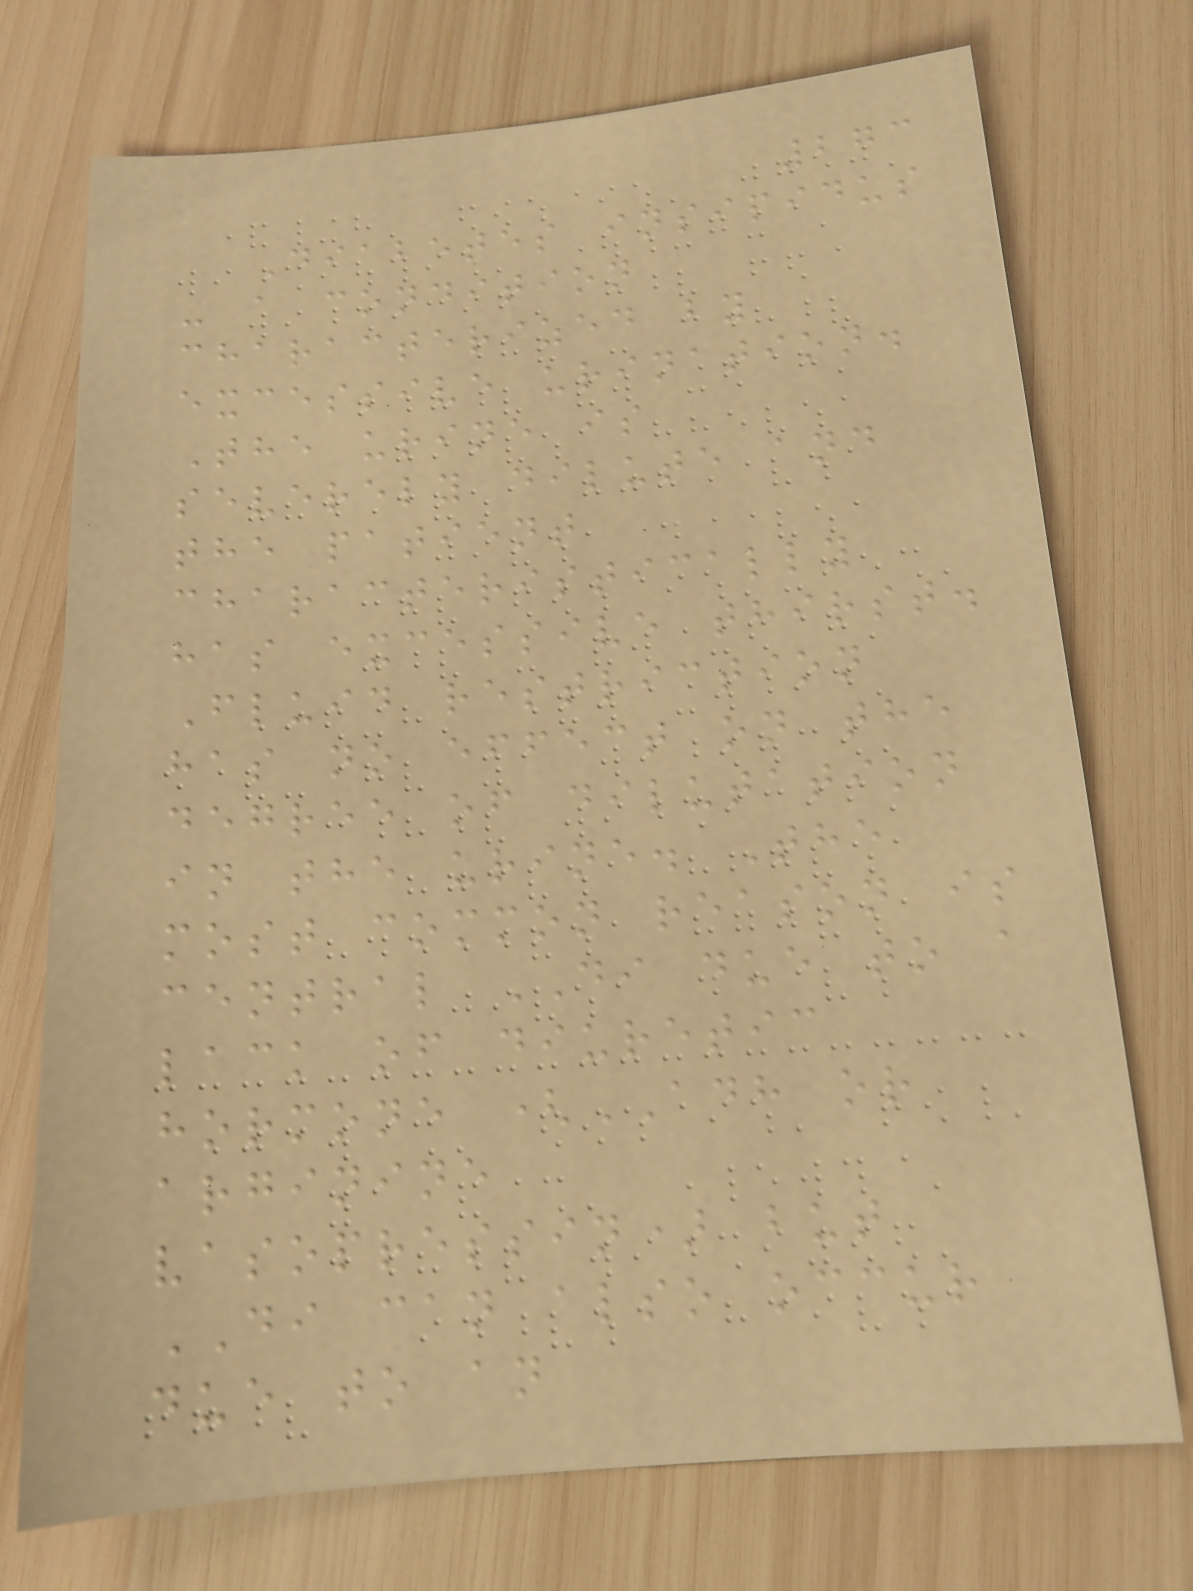273
Diabetes insipidus
- a condition
characterized by
excessive urination.
The urine is
severely dilute and
the patient
characteristically
has excessive thirst.
Fluid restriction
has no effect on the
degree of dilutation
in the urine. The
most common reason is
central DI due to a
lack of diuretic
hormone (ADH or
arginine
vasopressin) but
DI can also occur
due to an
